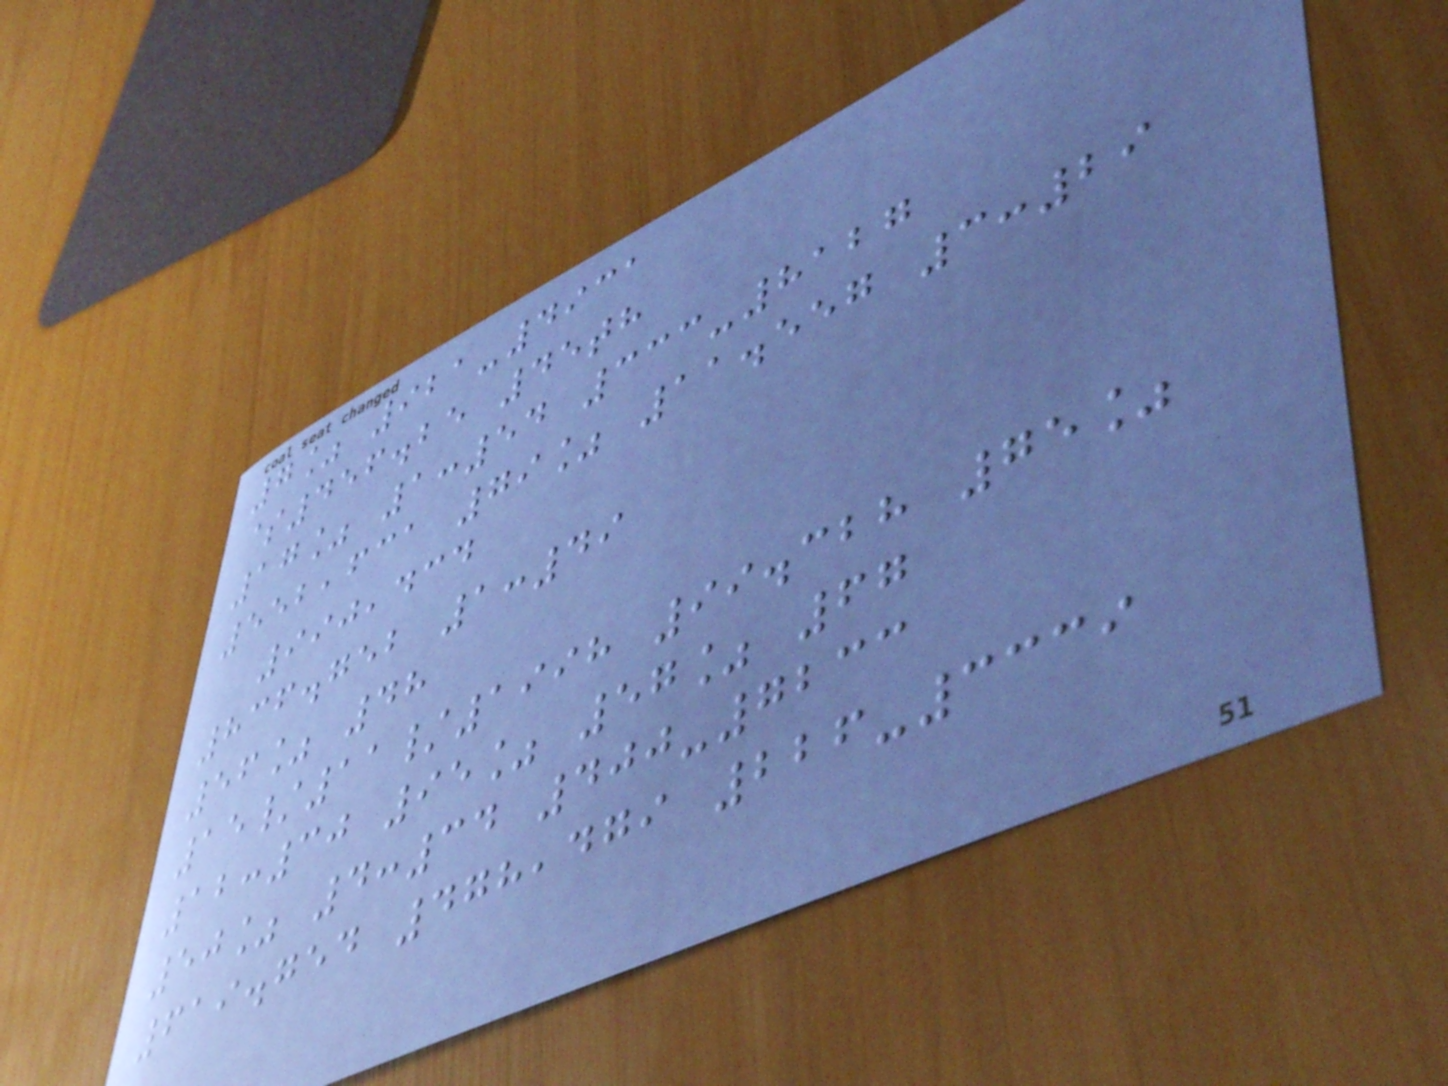7% 921-4931
$456.25 45th
17% 1:54 333-8127
552,631 79% 11.557 3:29
990,434
836.752 1:49
56% 48
15/11/1998 99.328 75%
12:30 95% 57% 67
50% 4:34 400-7233
619.754 478,479 226-3339
